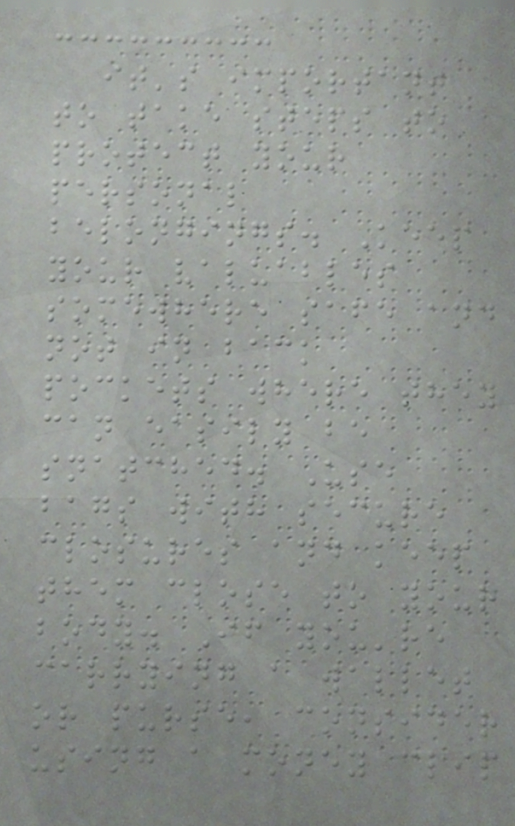it's important
to take steps to
protect your
personal
belongings. Keep
your valuables
somewhere safe and
not in back
pockets where they
can easily be
snatched. Use
bags with secure
closures and keep
them close to your
body. If you're
carrying a wallet
or purse, consider
using a money clip
